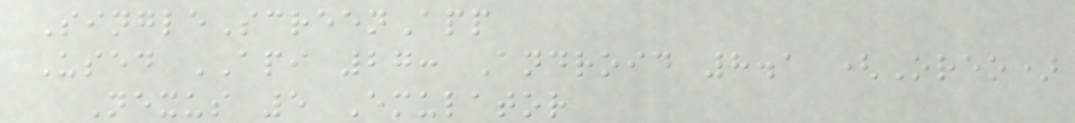SingleScreenApp
Used API 27: Android 8.1 (Oreo)
Nexus 5 Emulator
